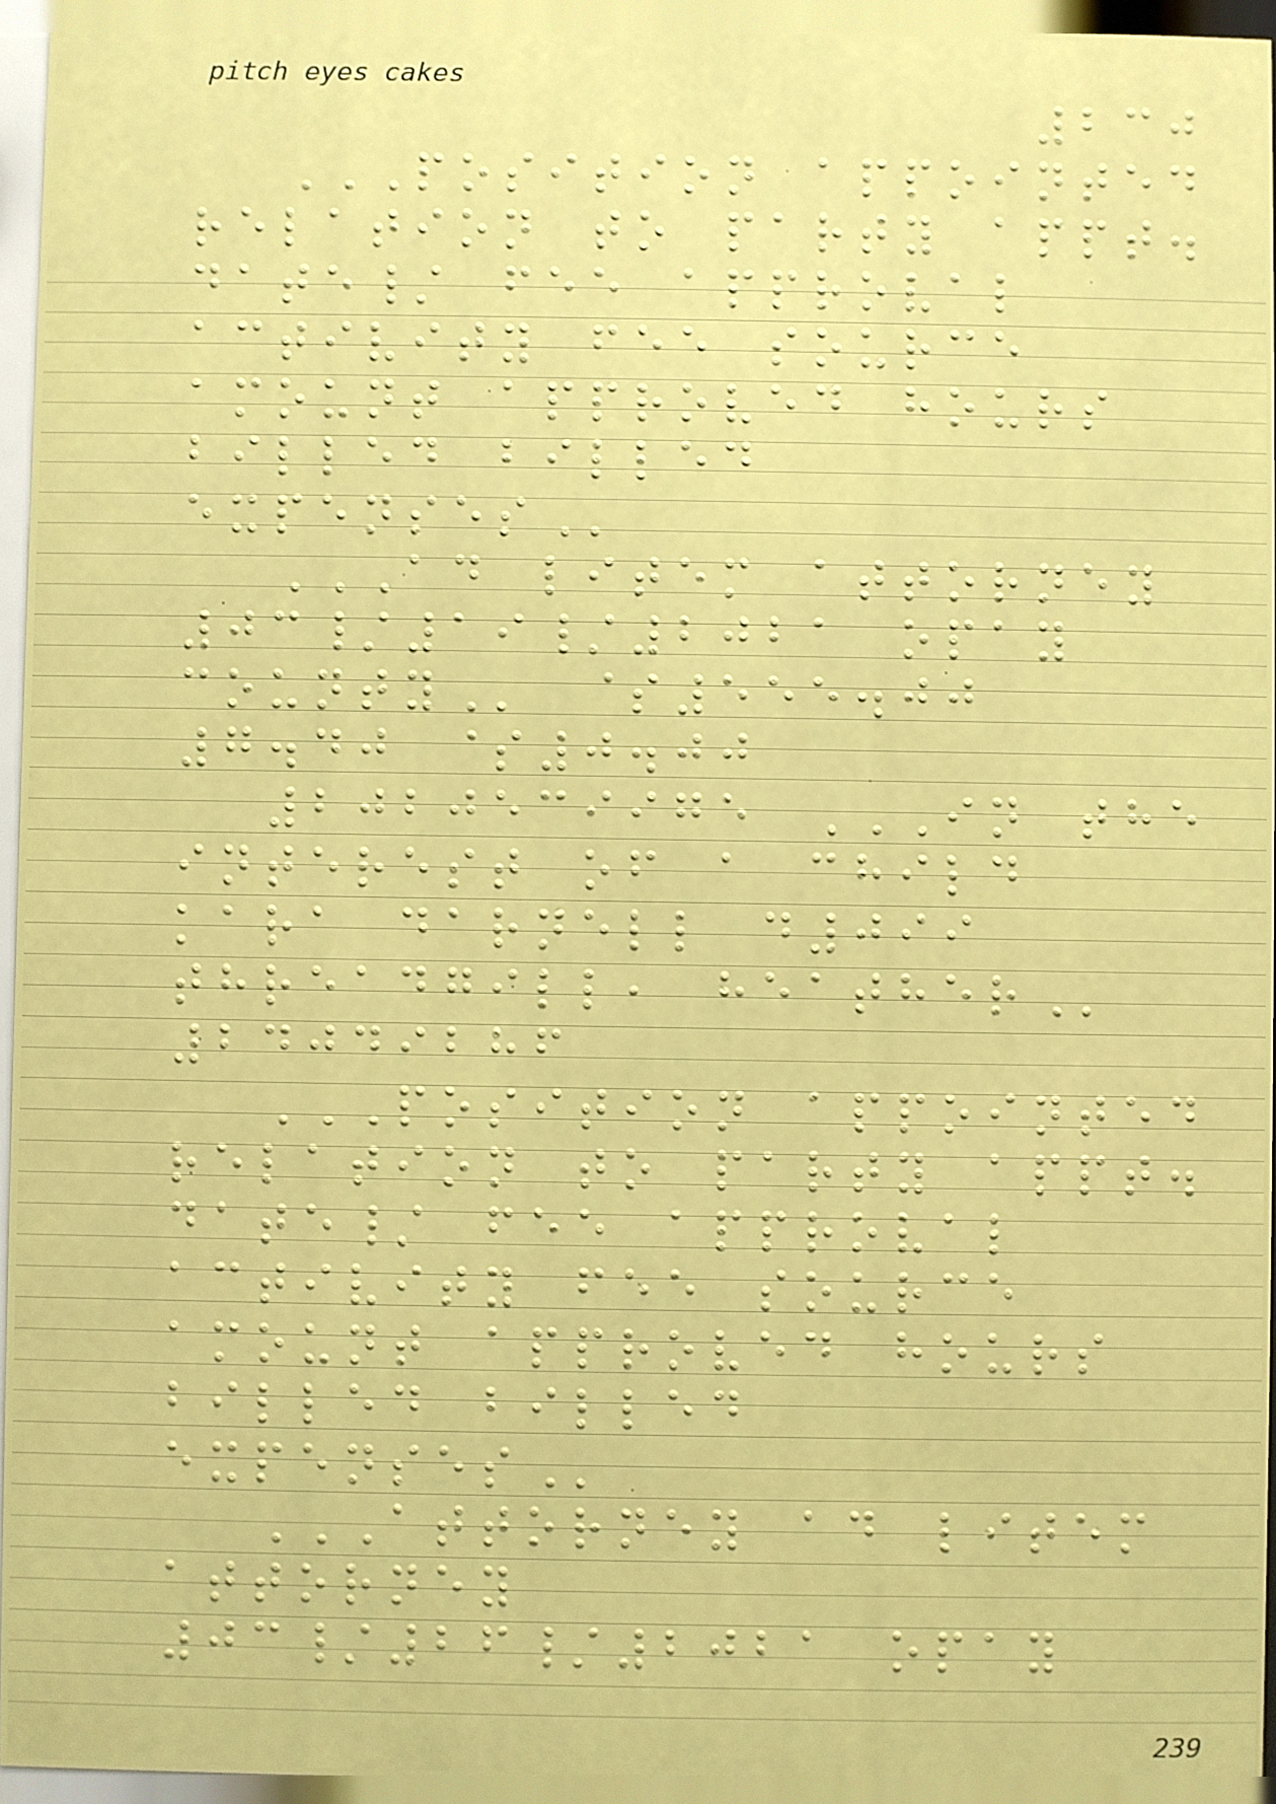230
POSITION APPOINTED
RELATION TO PARTY APPT.
DATE/ FEE APPROVAL
ACTIVITY FEE SOURCE
AMOUNT APPROVED HOURS
BILLED BILLED
EXPENSES
AD LITEM ATTORNEY
03/19/2021 OPAY
COUNTY $555.00
7.40 $0.00
2020539975 IN THE
INTEREST OF A CHILD
KARA DARNELL D099
THREADGILL, HEATHER
24049286
POSITION APPOINTED
RELATION TO PARTY APPT.
DATE/ FEE APPROVAL
ACTIVITY FEE SOURCE
AMOUNT APPROVED HOURS
BILLED BILLED
EXPENSES
ATTORNEY AD LITEM
ATTORNEY
03/26/2021 OPAY
